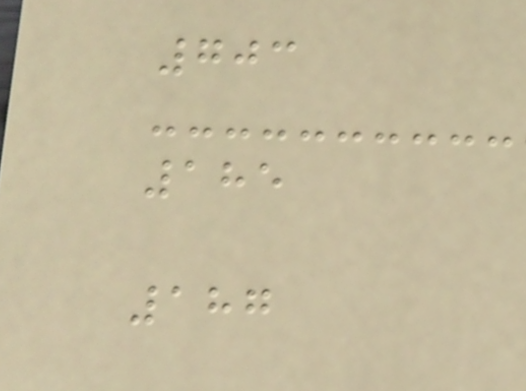703
185
187
